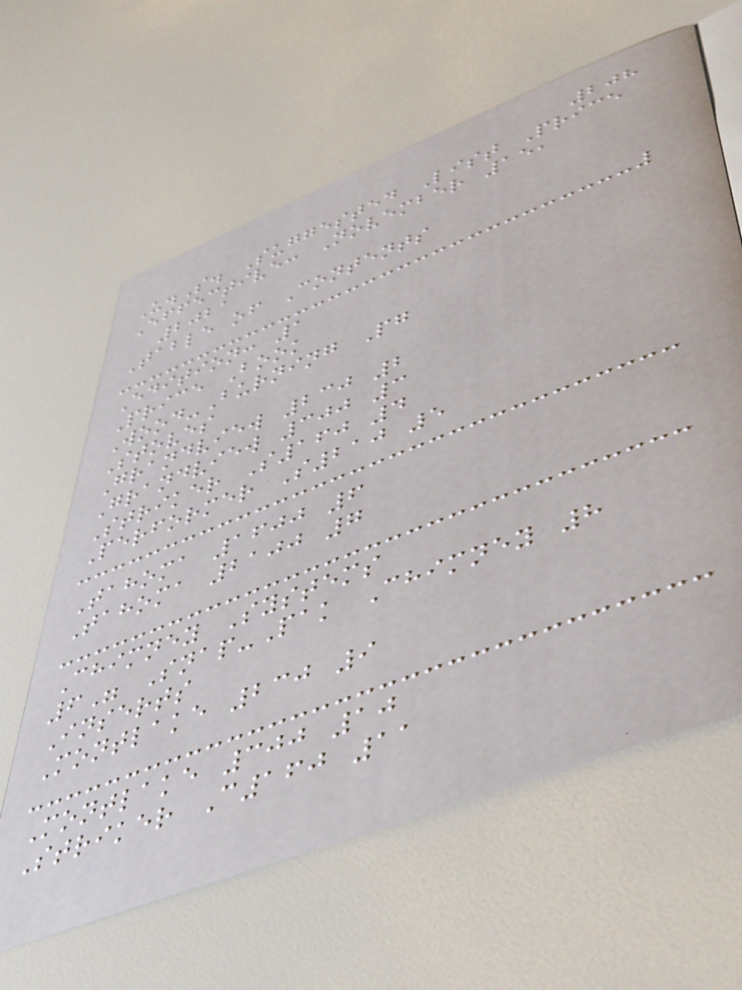208
U.S. Suggested List Price
Effective: November 15,
2021
Table of Contents
Edition: 1
Price Book
Wood-Burning Pg
Stoves
Grandview 230 2
Grandview 300 3
Striker S160 4
Performer S210 5
Tahoma 1600 6
Tahoma 2100 7
Chimney Systems
6" Snap-Pak Chimney 8
Inserts
Montlake 230 9
Montlake 300 10
Striker C160 11
